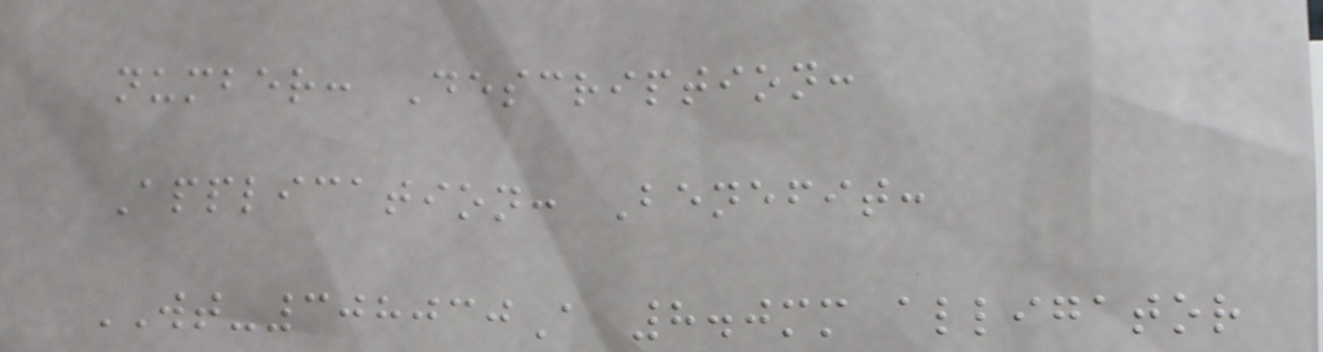number: Description:
Application: Benefit:
WT-308030A 8.0mm alligator
